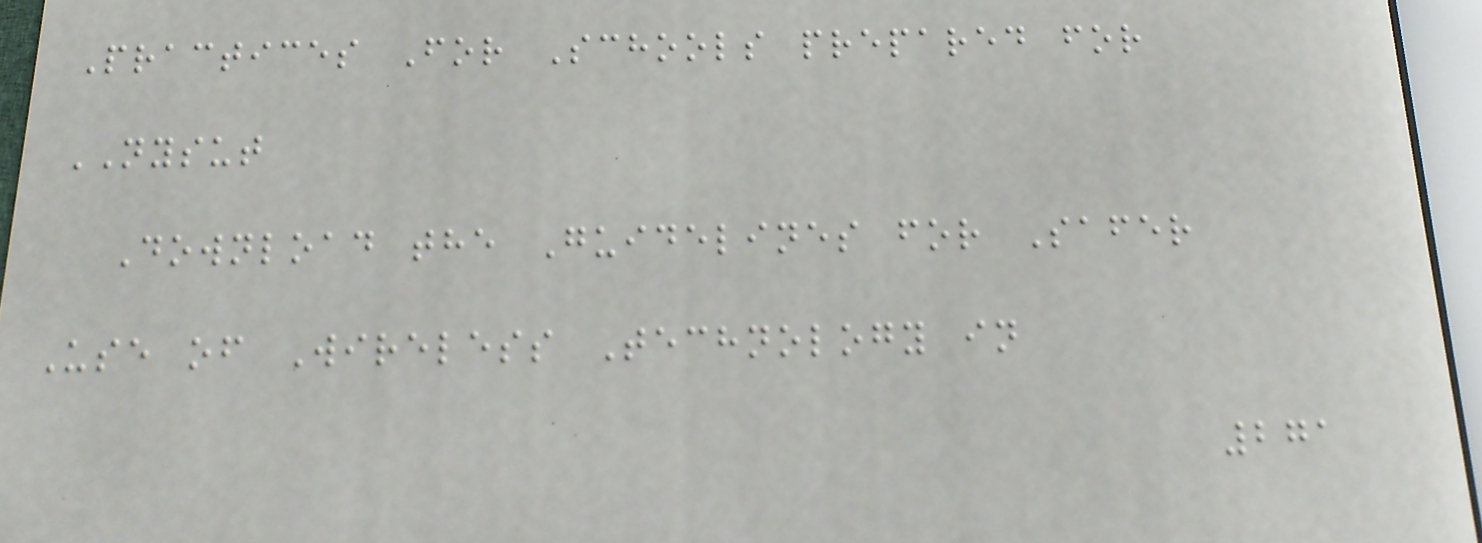Practices For Schools prepared for
NYSUT
Download the Guidelines for Safer
Use of Wireless Technology in
271
